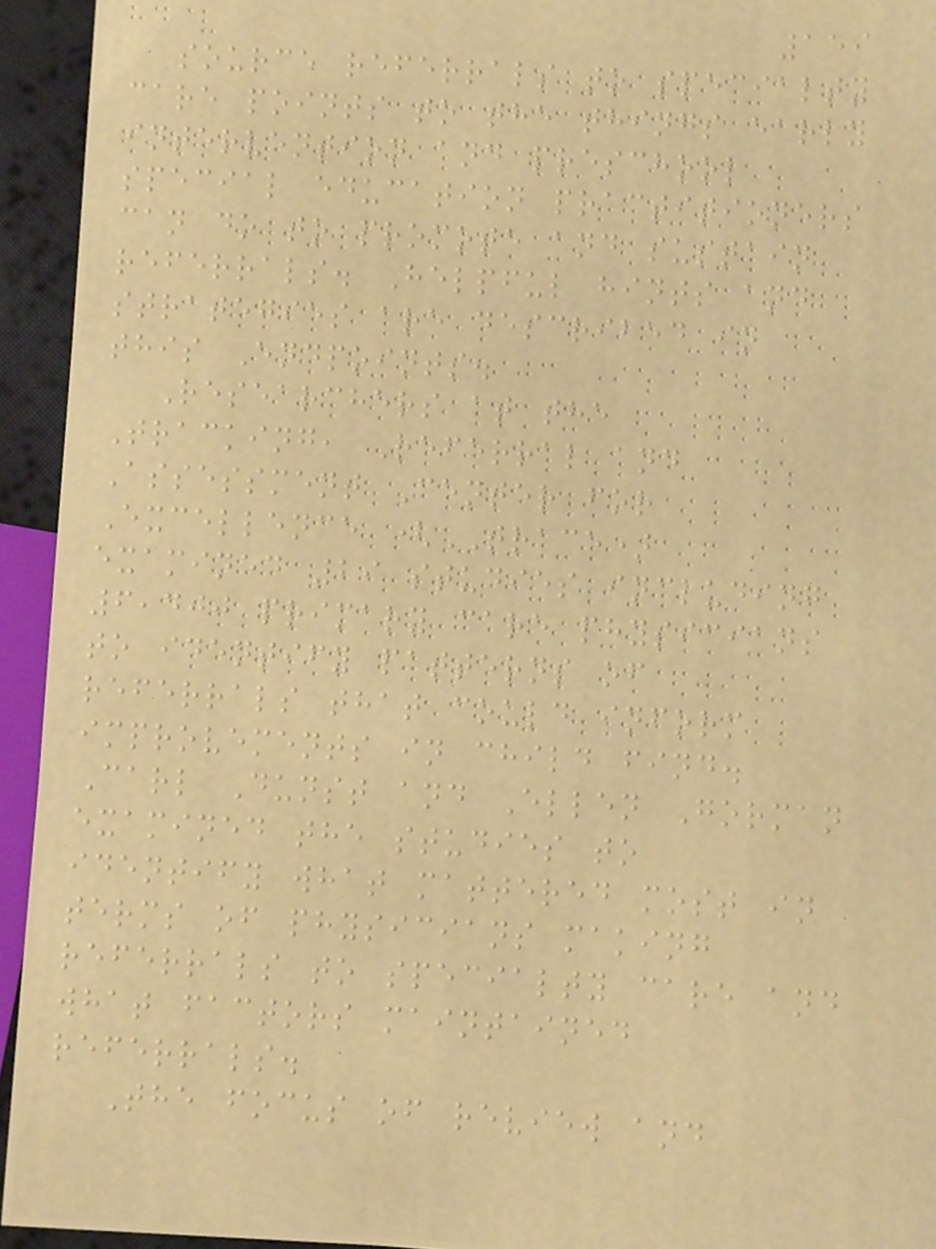159
source referrals to specialty
care points to the things early
intervention and preschool
special education practitioners
can do to promote and sustain
referrals. Helpful hints and
strategies are described in
this Endpoints.
Researchers at the
Tracking, Referral and
Assessment Center for
Excellence (TRACE)
examined 29 studies including
6,400 primary care physicians
to identify patterns of
referrals that could inform
improvements in child find.
Carl Dunst and Ellen Gorman
examined the studies to
identify what mattered most in
terms of physicians making
referrals to specialty care and
what factors maintained
referrals.
The focus of review and
